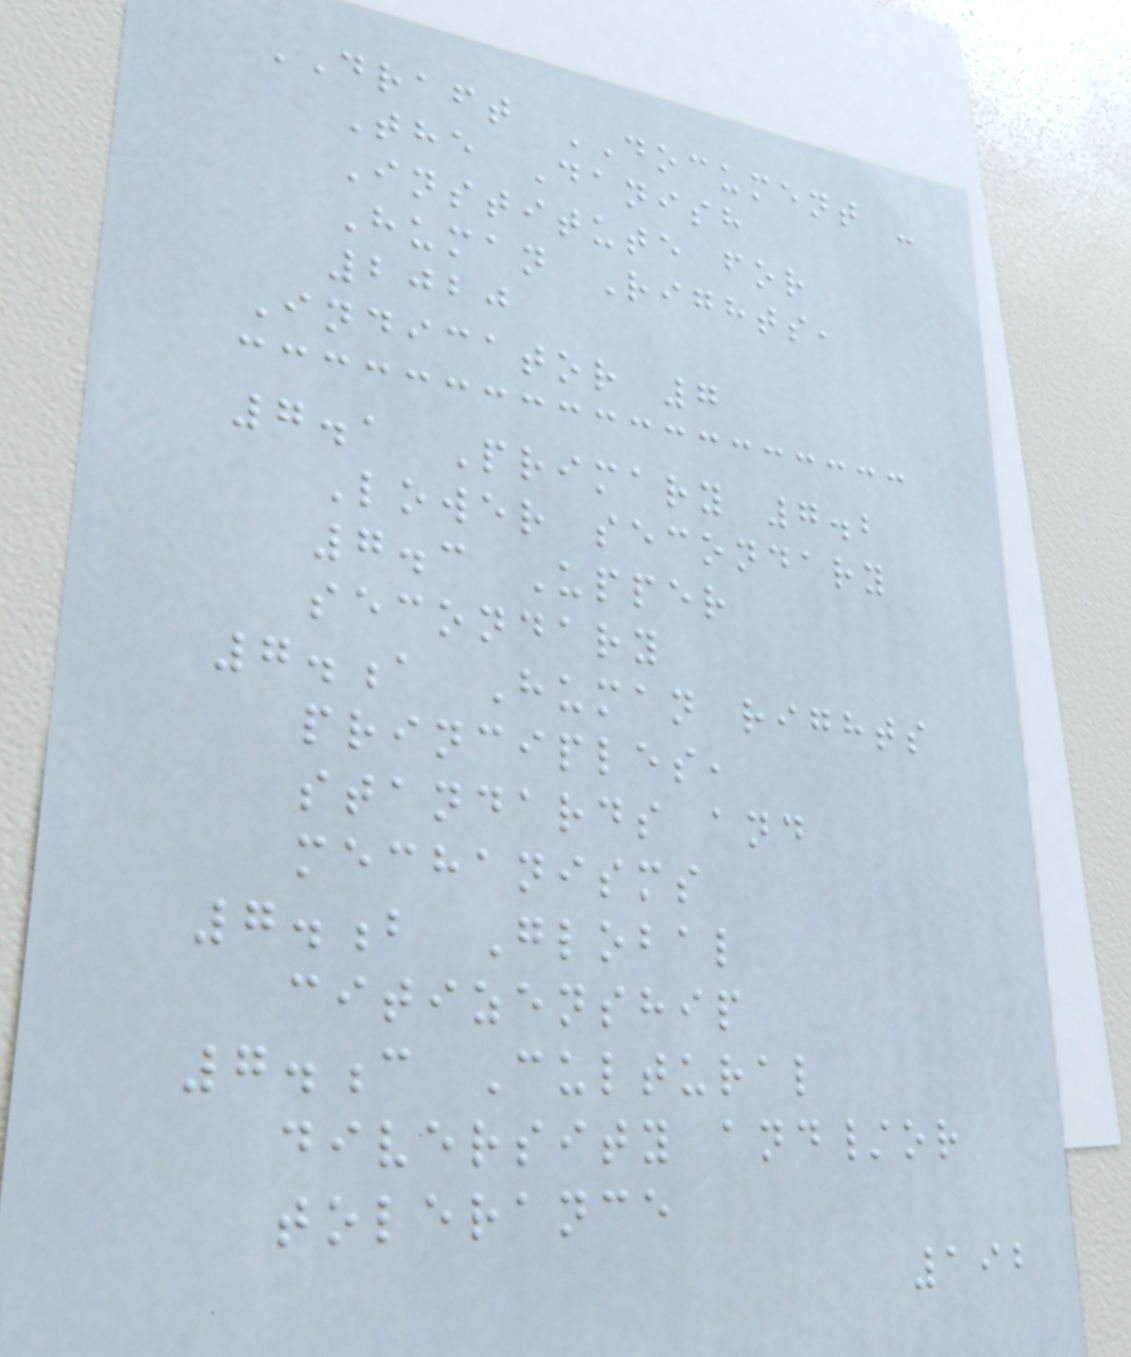DRAFT DOCUMENT -
The Danish
Institute for
Human Rights,
2020
Indicator 7
7.1 Primary 7.2
Lower secondary
7.3 Upper
secondary
7.a Human rights
principles,
standards and
mechanisms
7.b Global
citizenship
7.c Cultural
diversity and/or
tolerance
192
